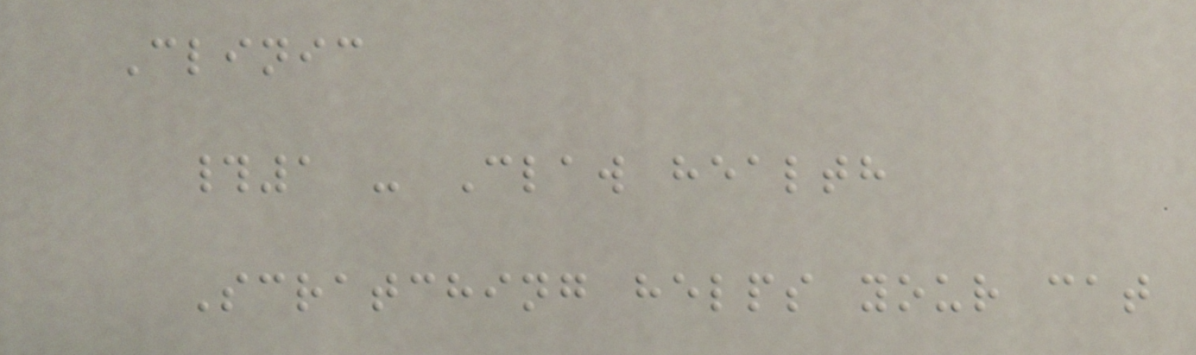Clinic
#1 - Claw health
Scratching helps your cat
